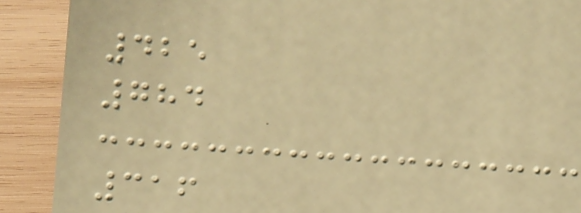425
784
316
